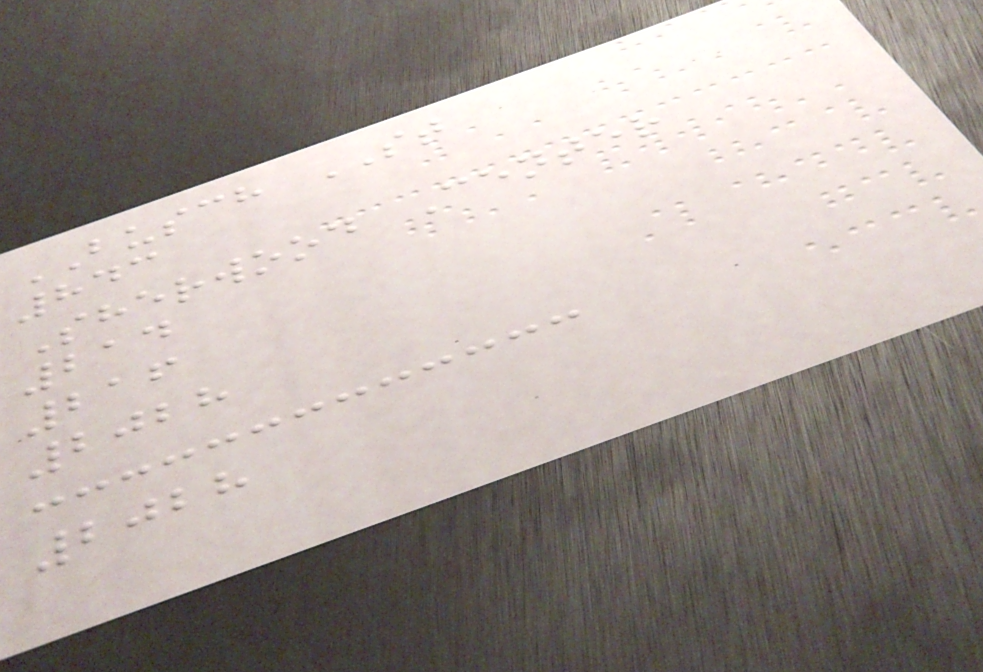BUSCH ST
843
Sherwood Center
214
216
2028
2028
